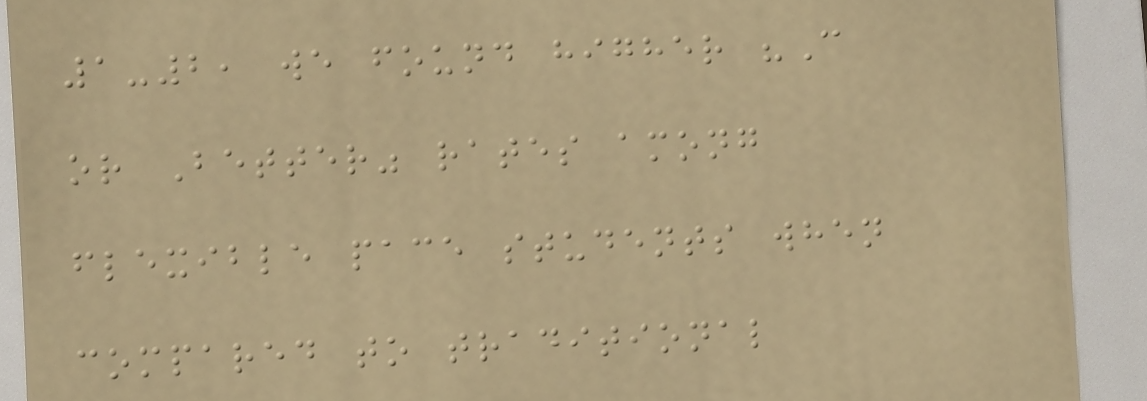1-2, we found higher "C
or Better" rates among
flexible pace students when
compared to traditional
